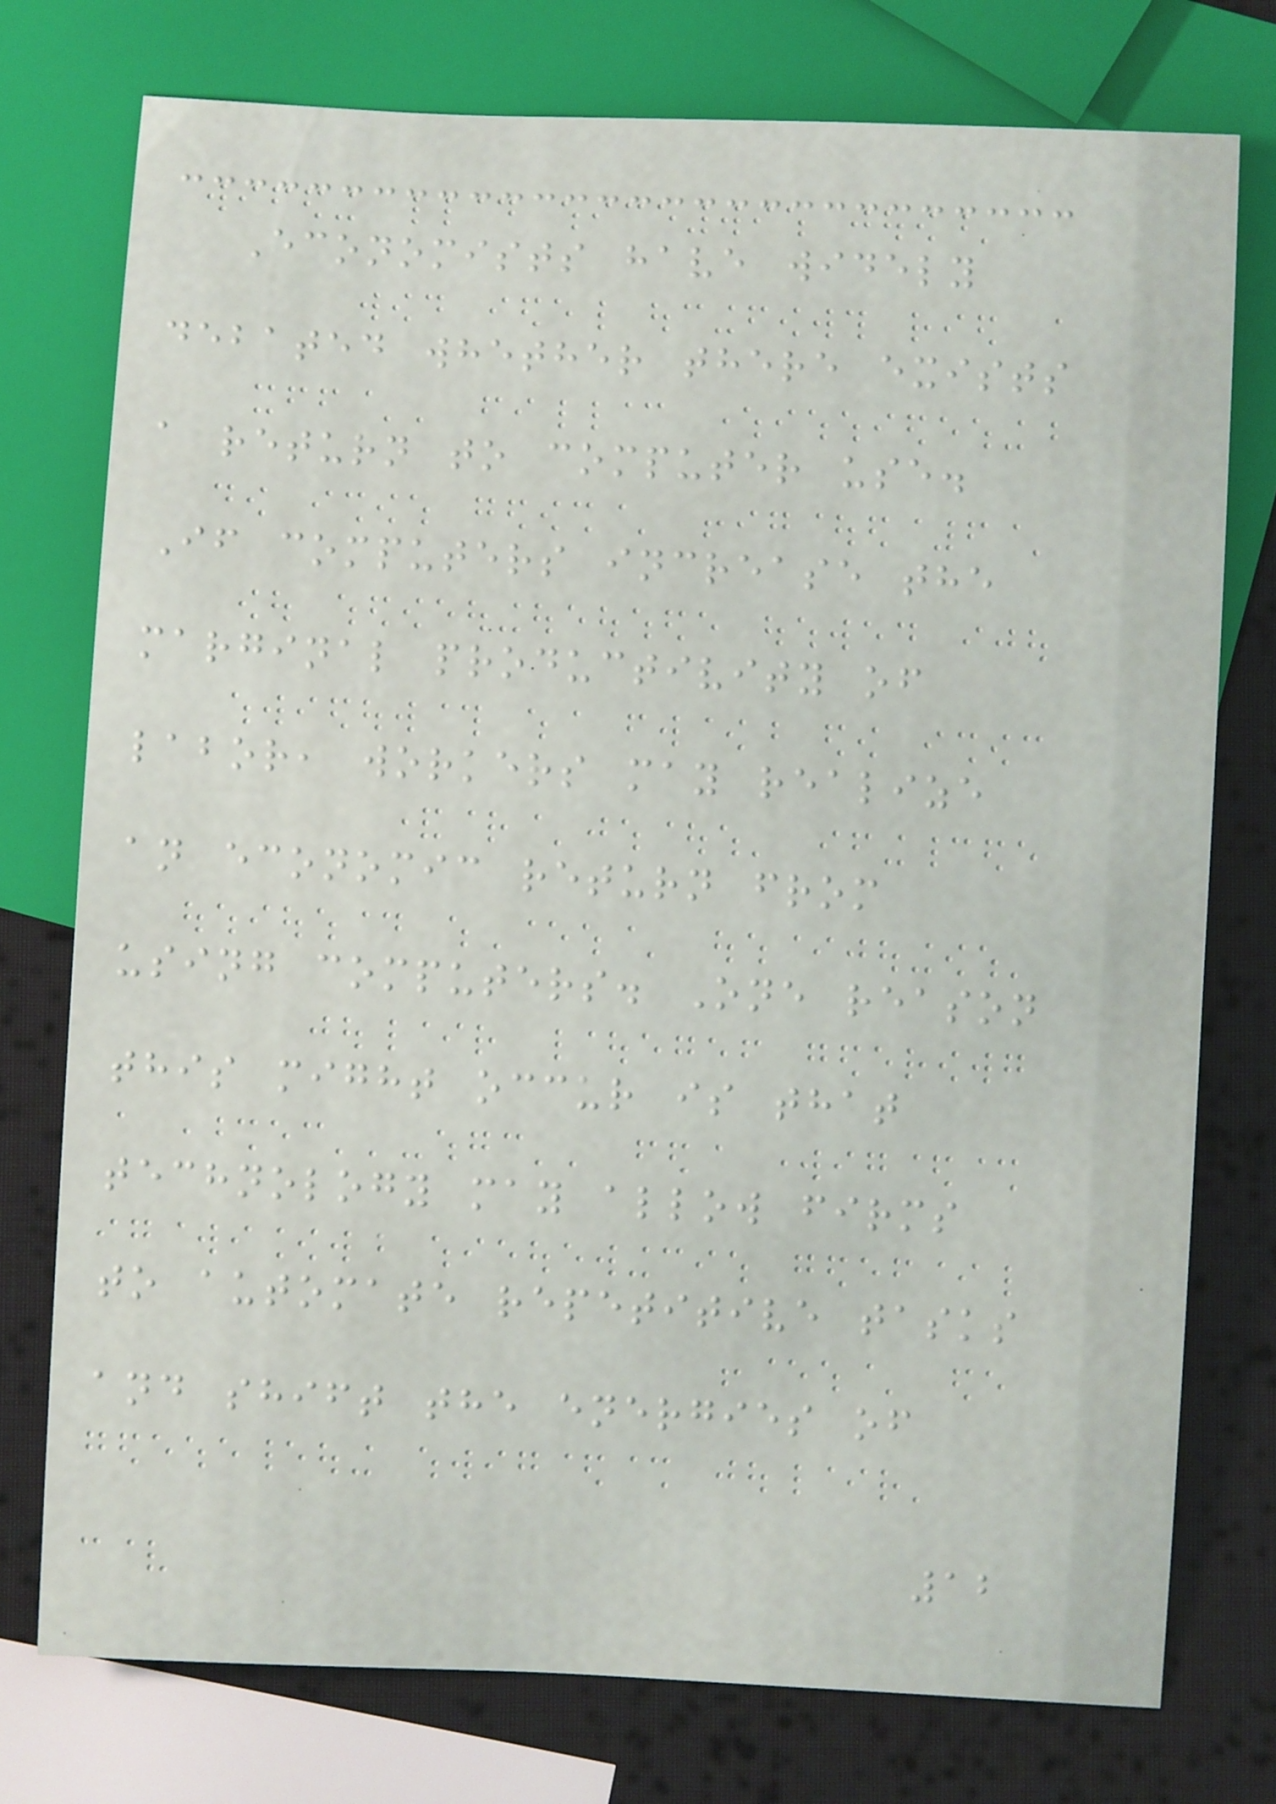Economists have widely
debated whether there exists
a return to computer use.
If computers increase the
marginal productivity of
labor, workers may realize
an economic return from
using computers. One reason
this might occur is that
technology may allow firms
to automate repetitive tasks
and shift the energies of
12
